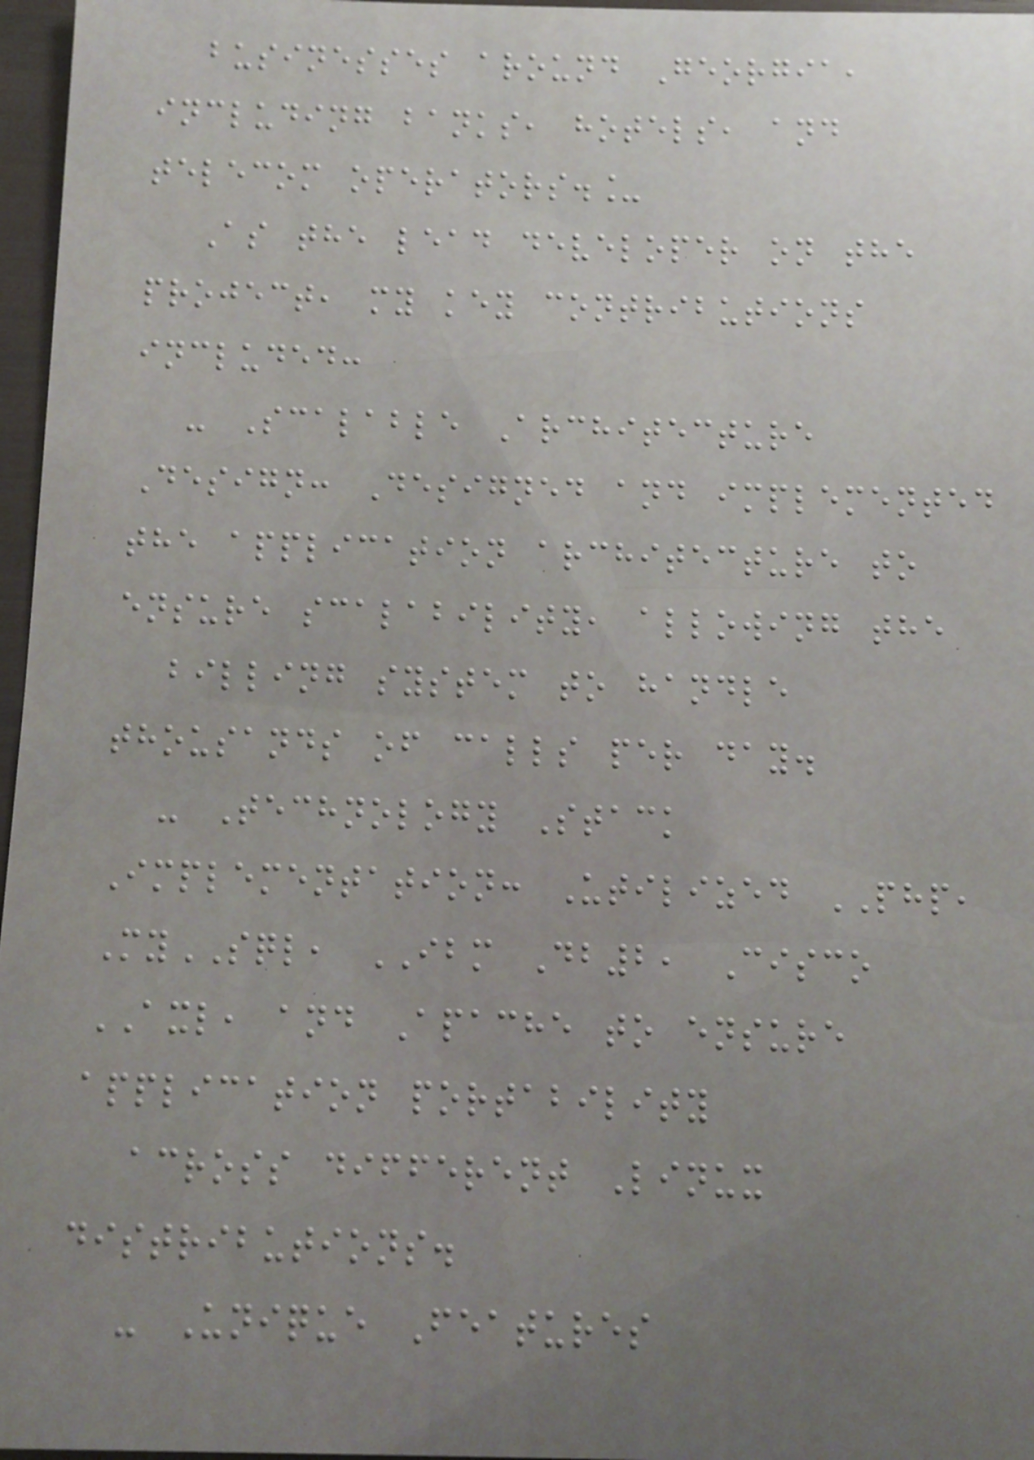businesses around Georgia,
including banks, hotels, and
telecom operators._
As the lead developer on the
project, my key contributions
included:
- Scalable Architecture
Design: Designed and implemented
the application architecture to
ensure scalability, allowing the
billing system to handle
thousands of calls per day.
- Technology Stack
Implementation: Utilized PHP,
MySQL, IBM Db2, Cisco
AXL, and Apache to ensure
application portability
across different Linux
distributions.
- Unique Features
